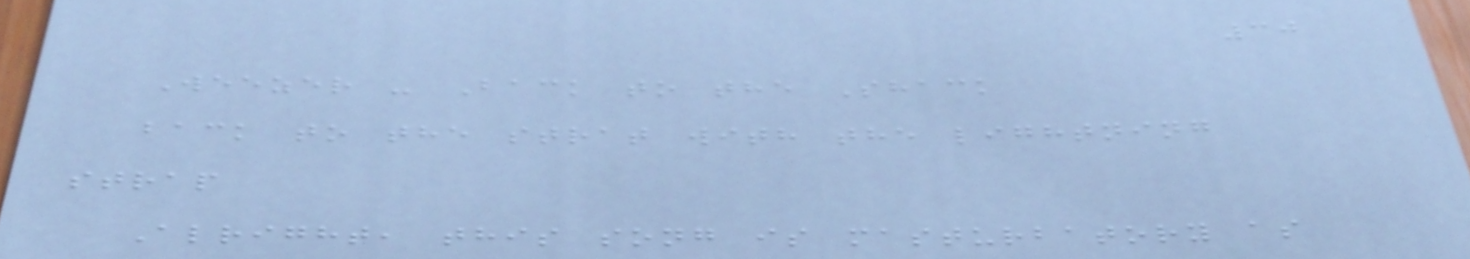30
Weezer - Back to the Shack
back to the strat with the lightning
strap
Alright, this song is masturbatory as
